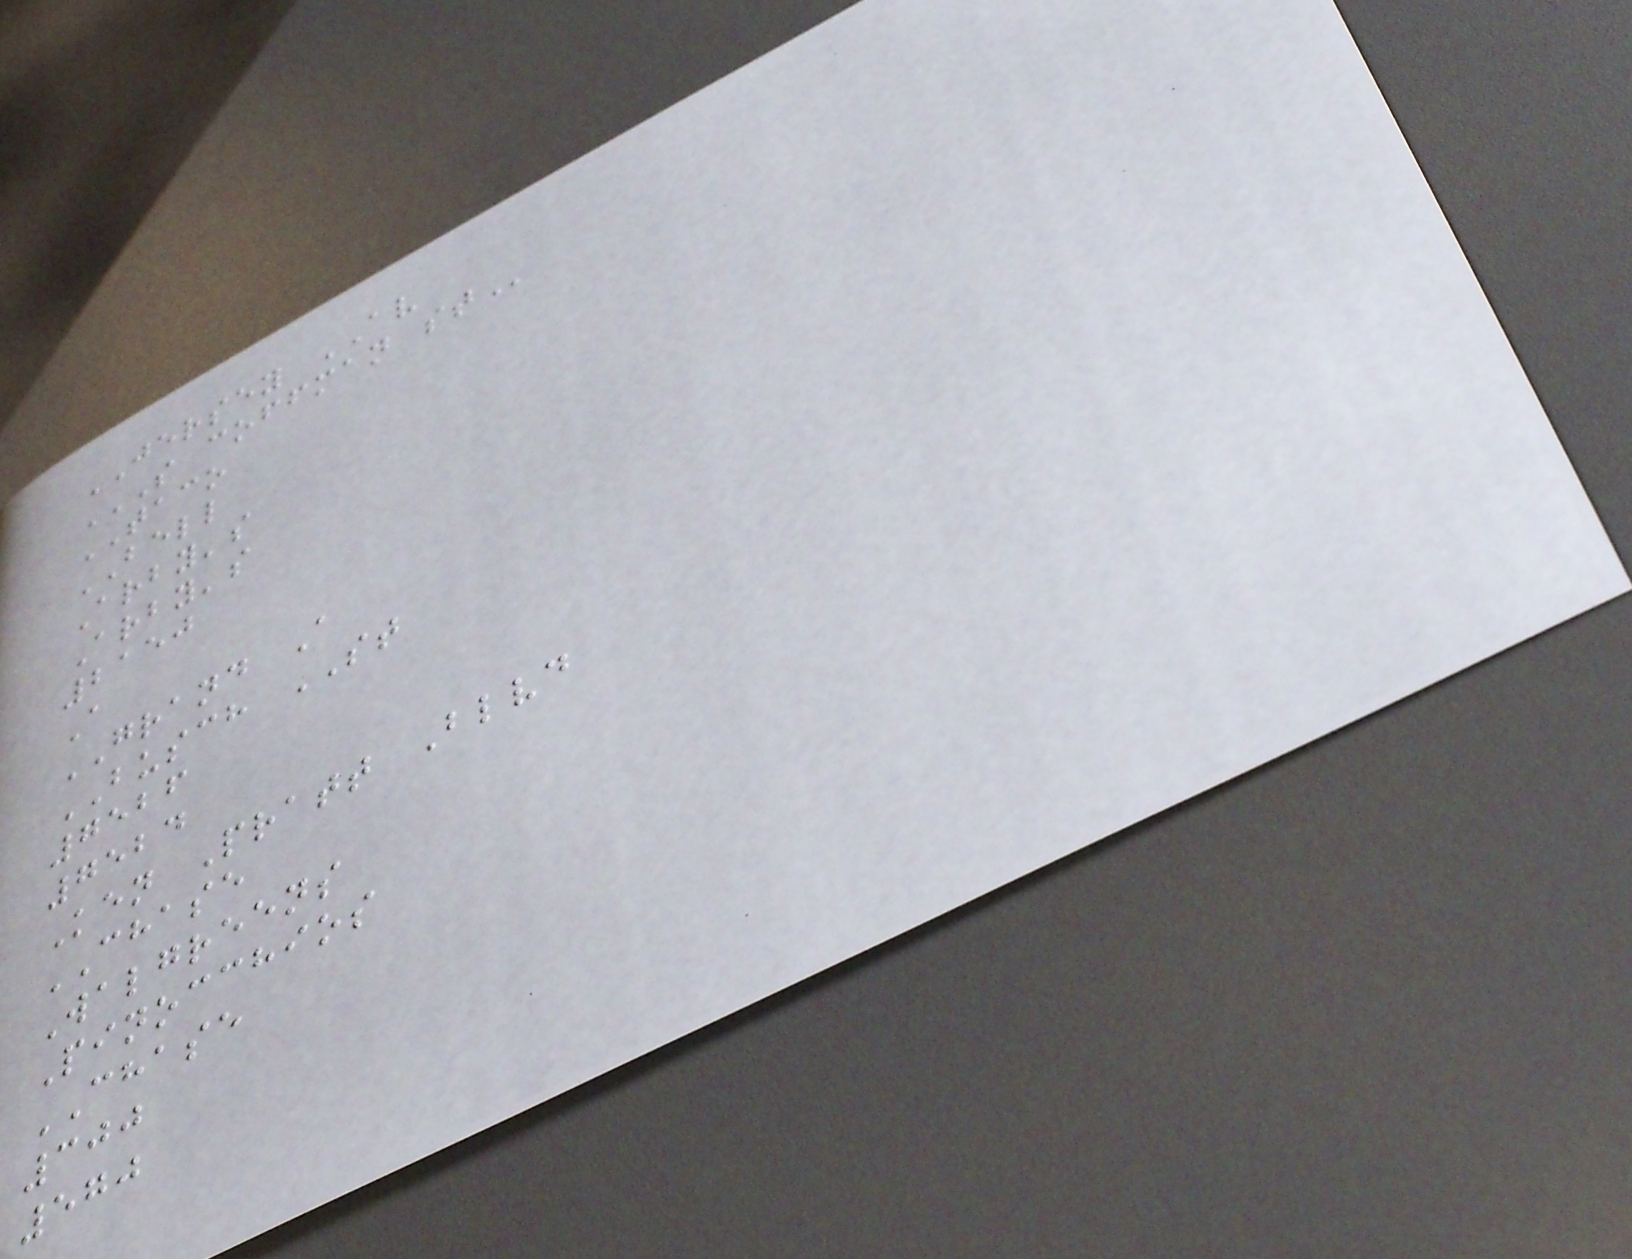JERSEY AV
S COFFMAN ST
TACO
BELL
Arby's
Arby's
2150
A
GRAND A
BUSCH ST
7526
7524
Ken Pratt Blvd
CHASE
Walgreens
Pinocchios
CHASE
300
570
